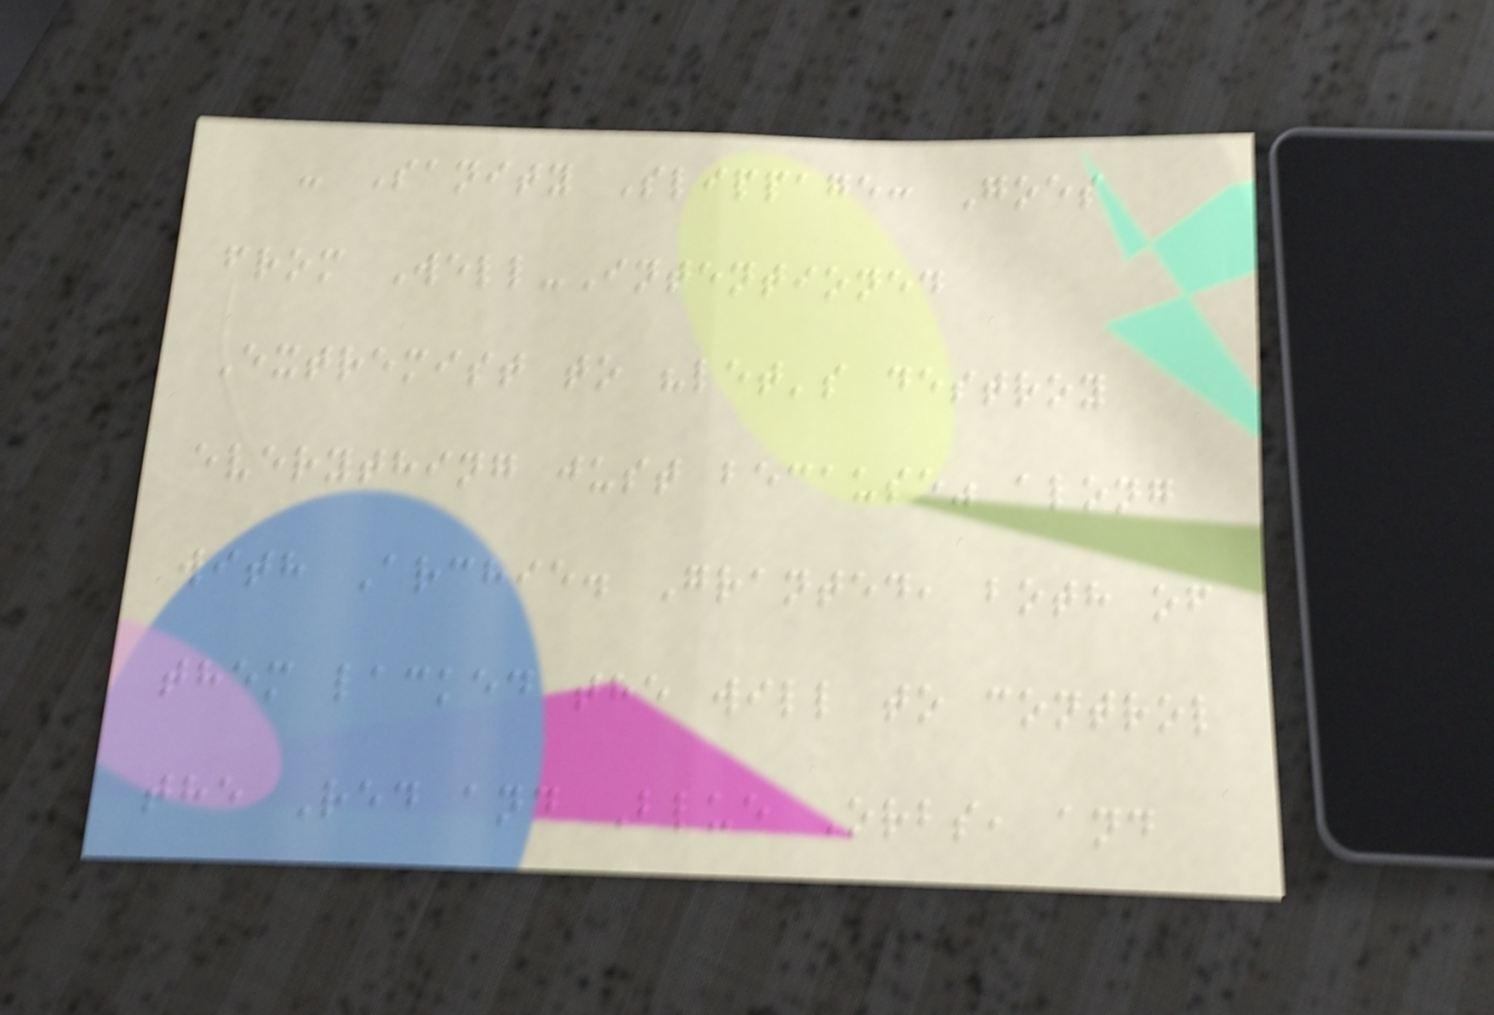- Sanity Slippage: Goes
from Well-Intentioned
Extremist to "let's destroy
everything just because" along
with Archie. Granted, both of
them lacked the will to control
the Red and Blue Orbs, and
